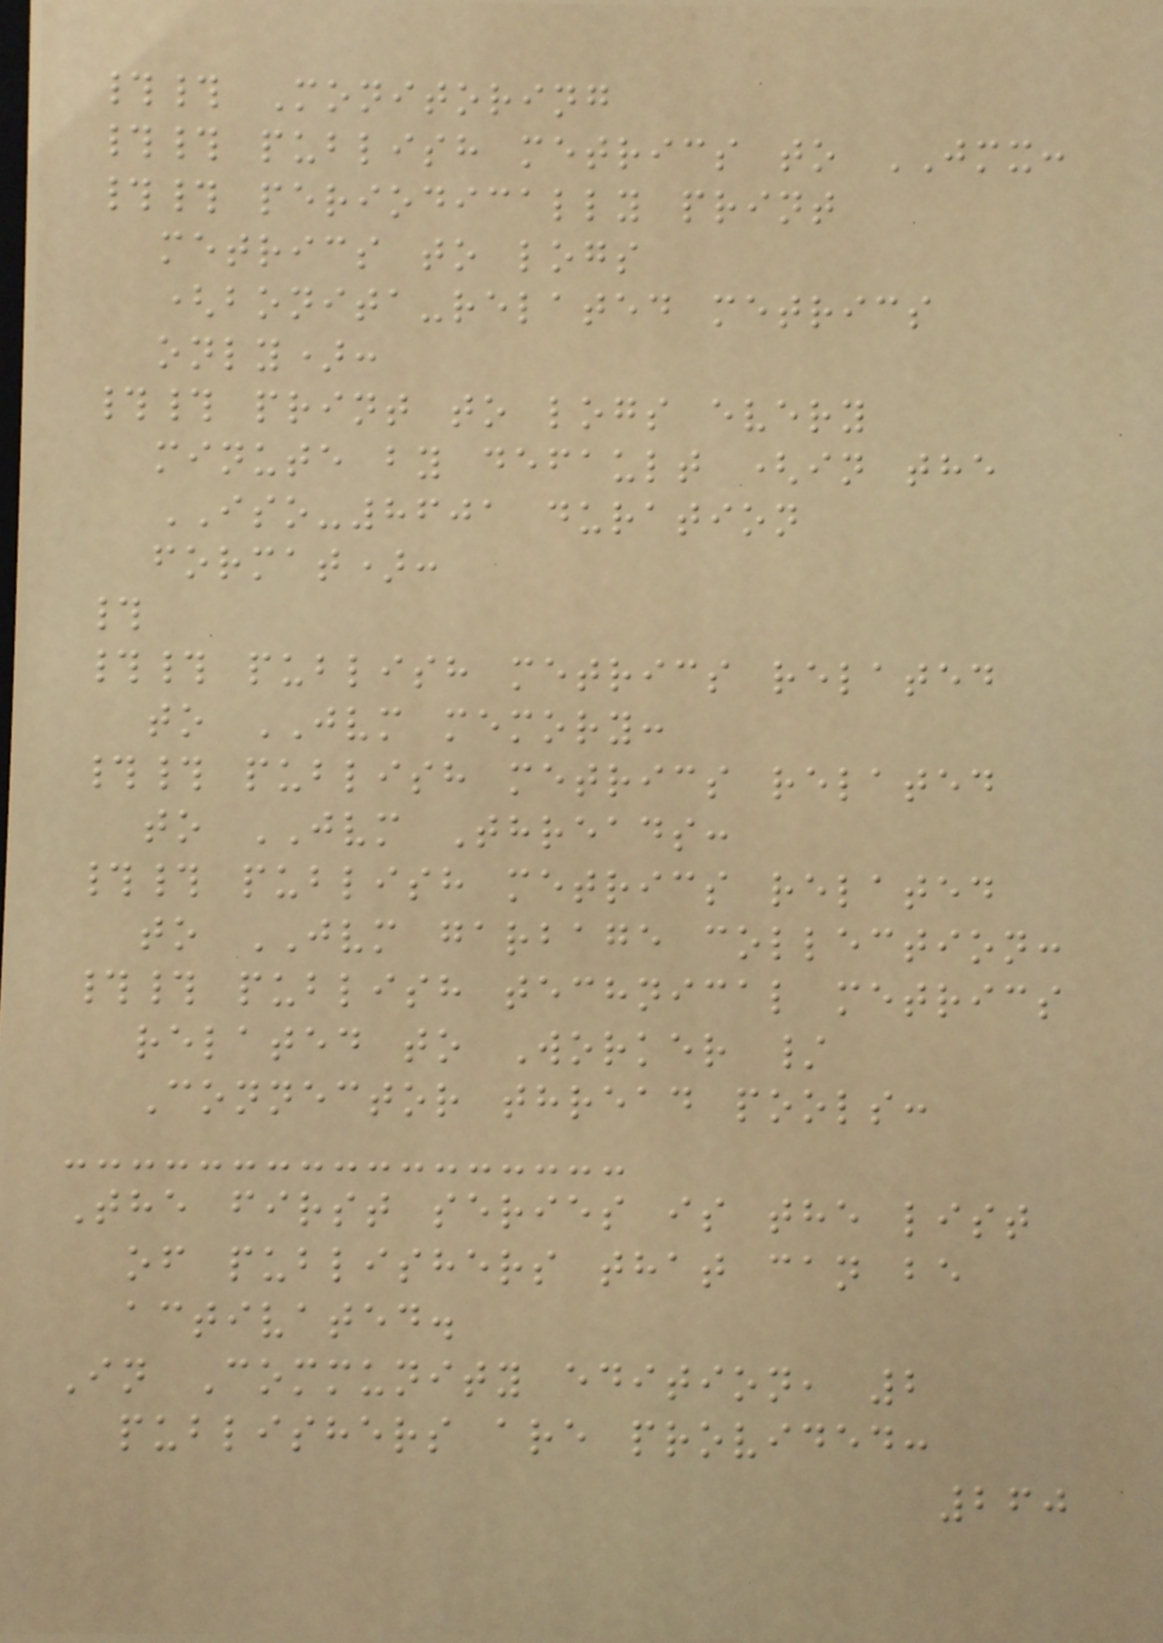## Monitoring
## publish metrics to JMX:
## periodically print
metrics to logs
(bonita-related metrics
only):
## print to logs every
minute by default (in the
ISO-8601 duration
format):
#
## publish metrics related
to JVM memory:
## publish metrics related
to JVM Threads:
## publish metrics related
to JVM garbage collection:
## publish technical metrics
related to Worker /
Connector thread pools:
The first series is the list
of publishers that can be
activated.
In Community edition, 2
publishers are provided:
260
